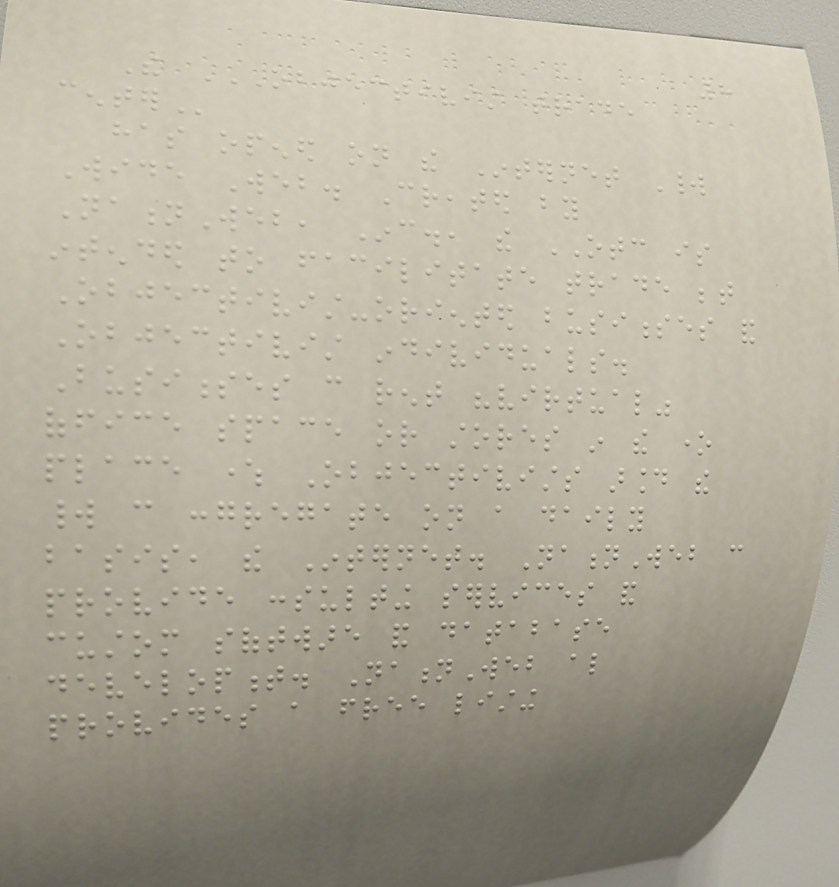8
The OBJECTIVIST TRADE
CENTER
has opened on the Internet World
Wide Web. Created by
NationWeb, Inc., the OTC is
intended to facilitate trade between
Objectivist-oriented businesses and
Objectivist individuals.
Businesses can rent "virtual"
office space or stores in the one
place where Objectivists around the
world can congregate on a daily
basis, the Internet. NationWeb can
provide consulting services and
custom software and database
development. NationWeb also
provides a free listing
